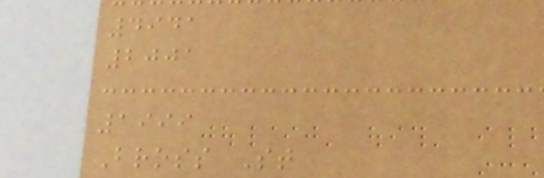4941
2001
1999
Bross St
